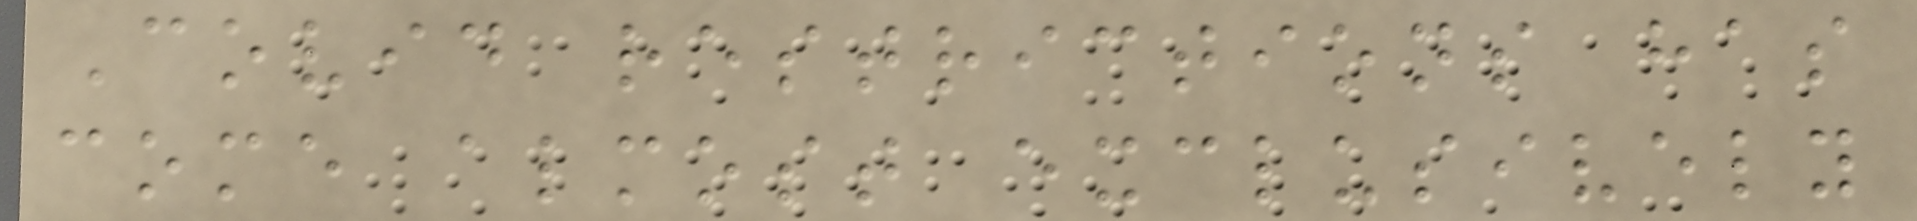Covid restrictions has
come almost exclusively
